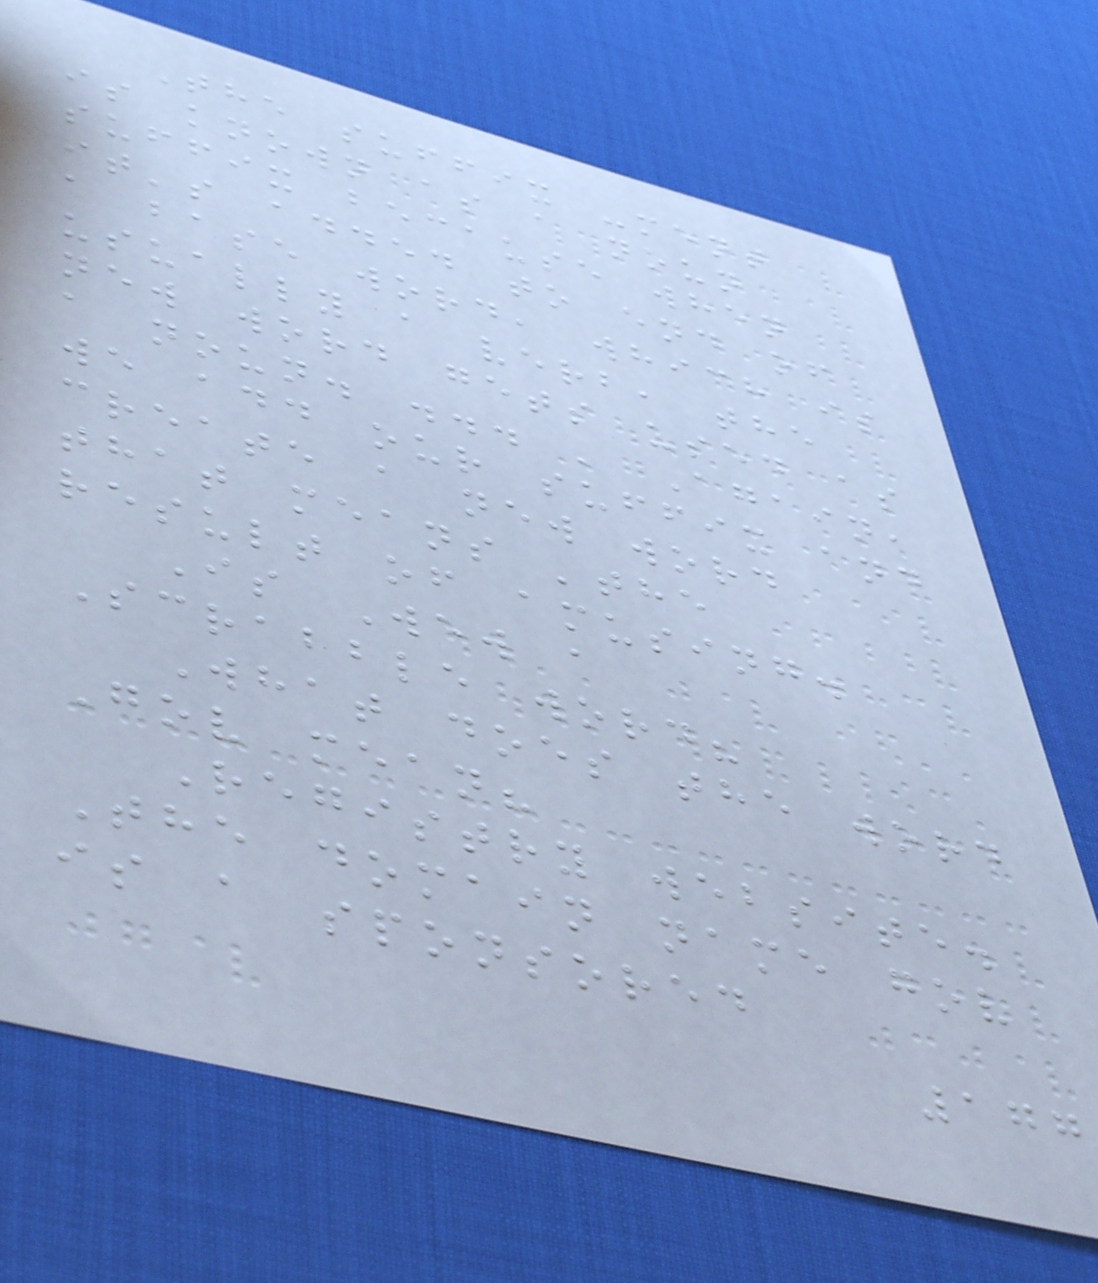The suffix -ment
is known as a noun
suffix because when
it's added to end of
a base word, which is
usually a verb, the
new word gets used as
a noun. ... ' Again,
we add our suffix and
create a new word
that means 'the
result of amusing.
Is Wew a
Scrabble word?
What does the word
Gov mean?
Registry website.
The domain name gov
is a sponsored
177
